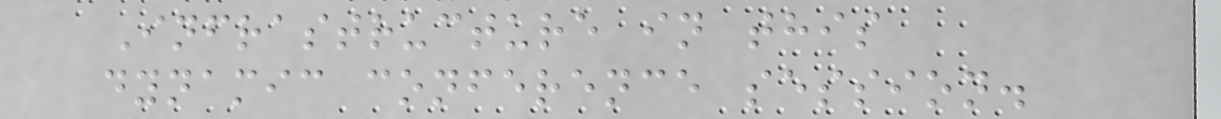Infrastructure in this
dynamic conference session.
